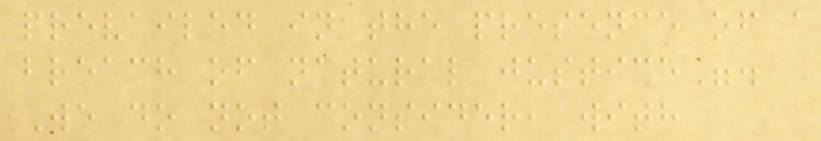prevailed in the presence of a
breach of natural justice".
We do not consider, with
